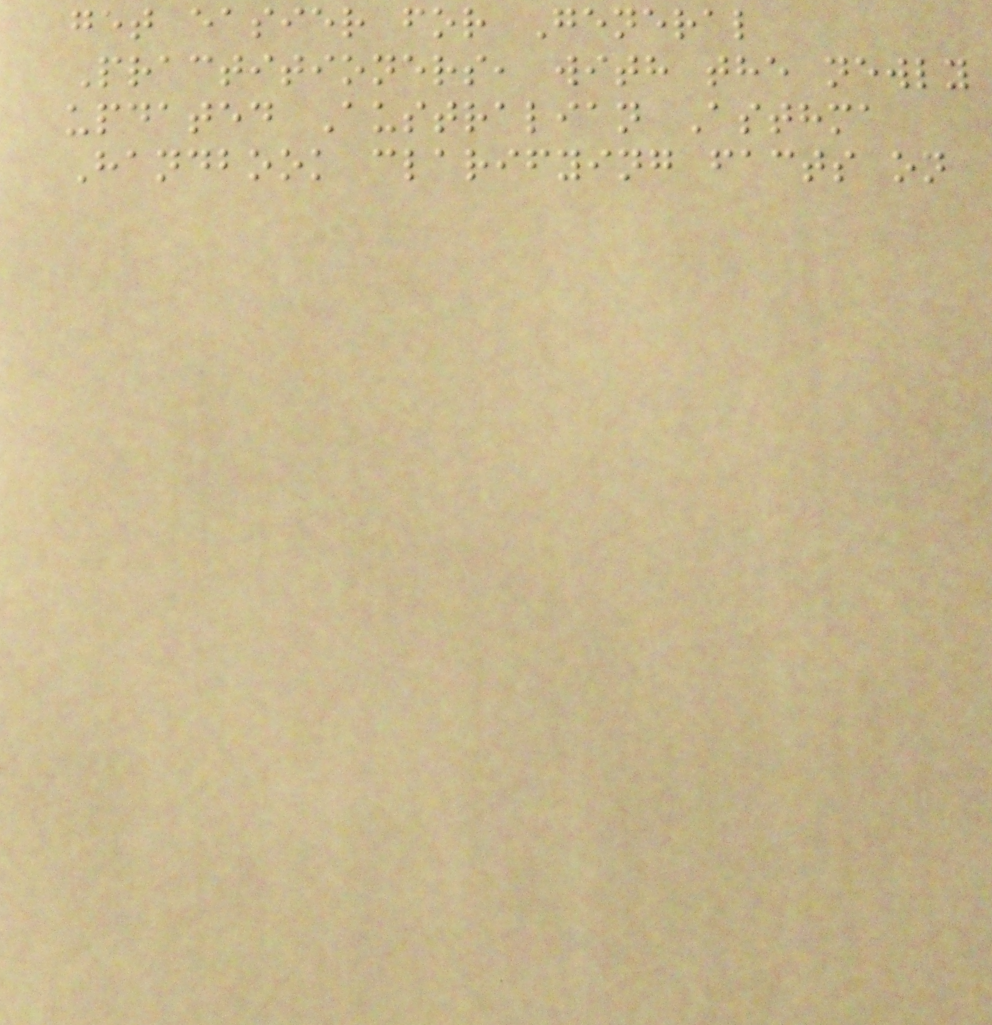get easier for General
Practitioners, with the newly
updated Australian Asthma
Handbook clarifying facts on
